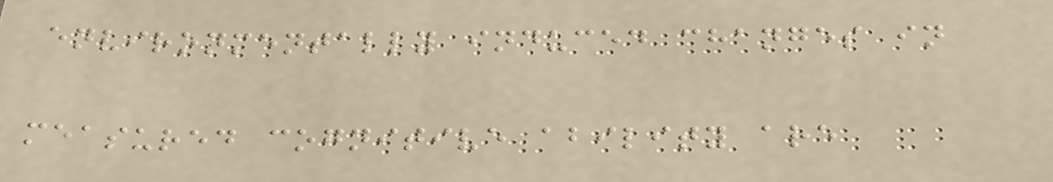environmentally induced changes in
measured cognitive ability are
